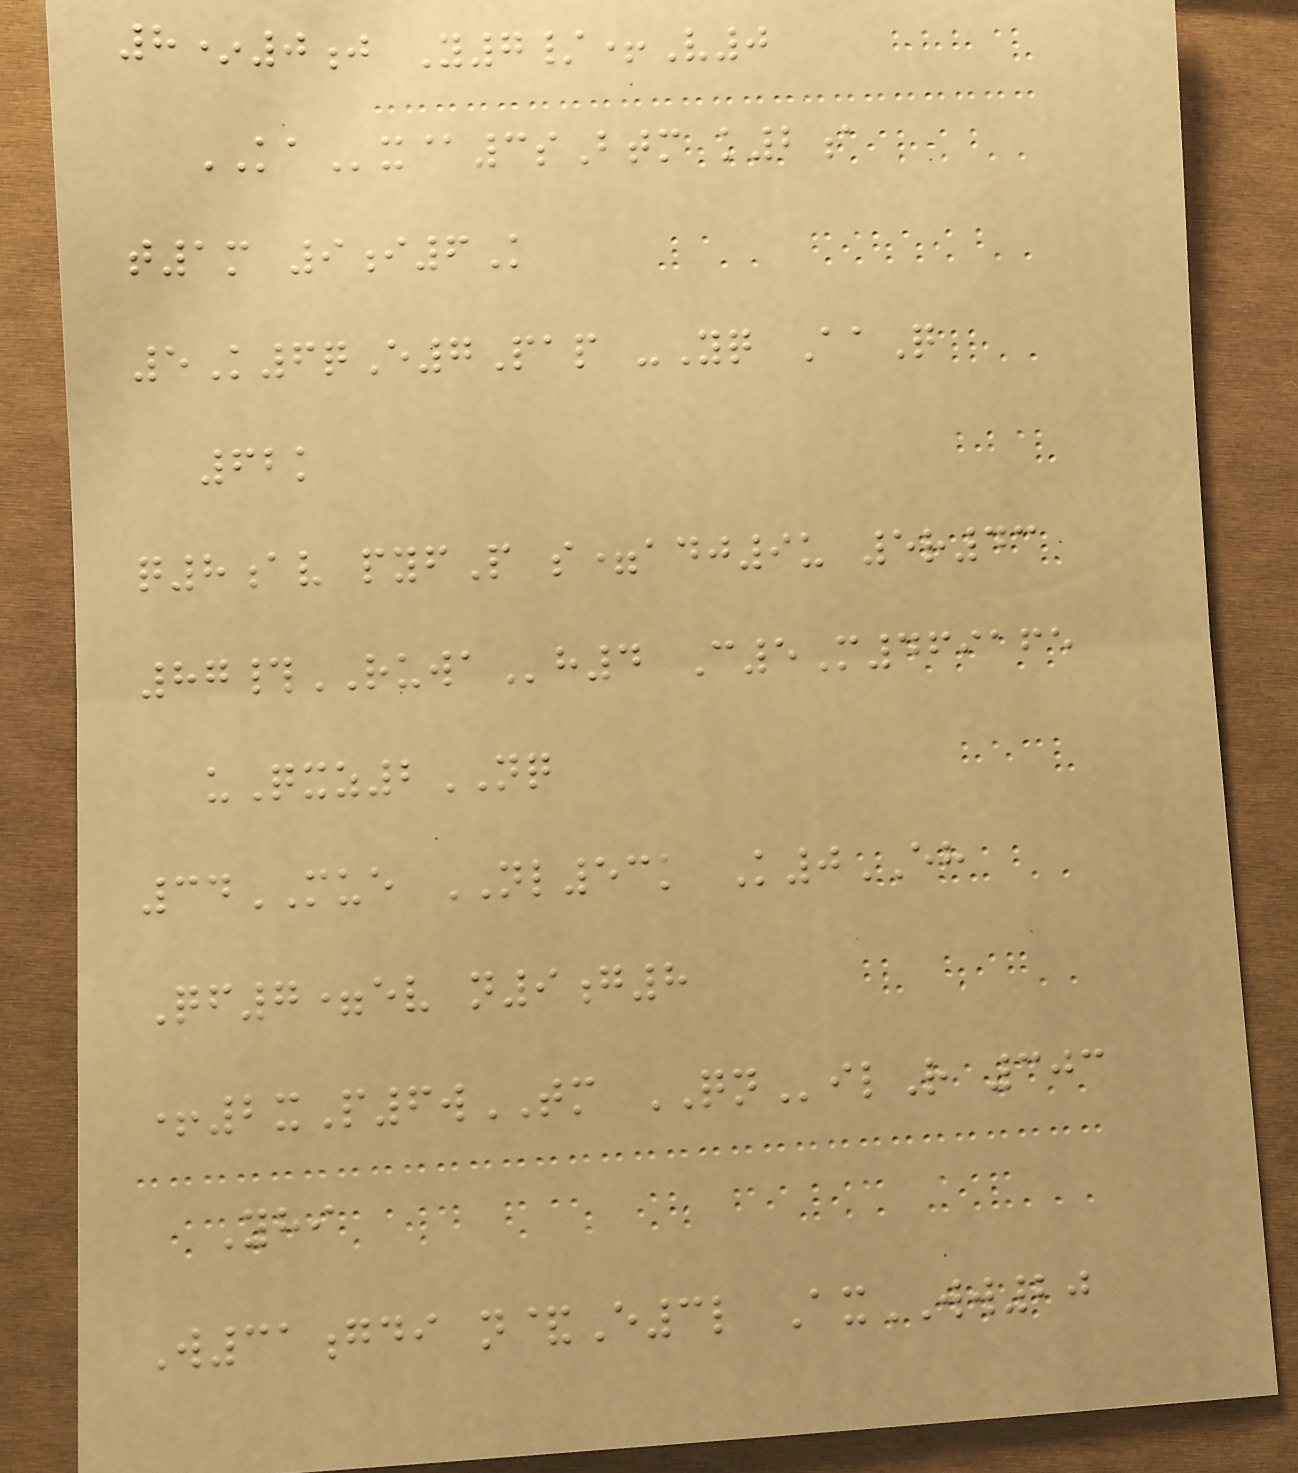8*0j Y7/+V0
KAx@3sBtm k2a
t1m 9i6K
5K6qE7Pap -Yq AaQ
62k
q8av pyfP s=adj9u 5r43
87#RUWAh4 C5M469165
uQxz2NQ
34MUE NL53k K0EH
Qf7=ev n9g8
+2xP6wTM QNilR 303
Yhi
W31gdi n&E3l AxWW20
